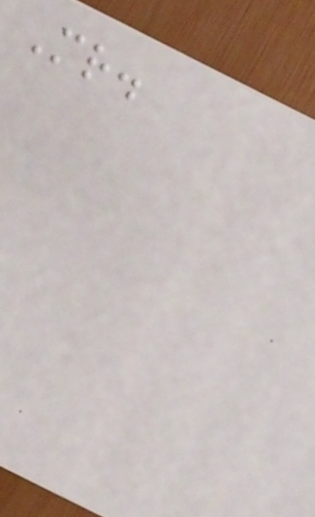Mr.
